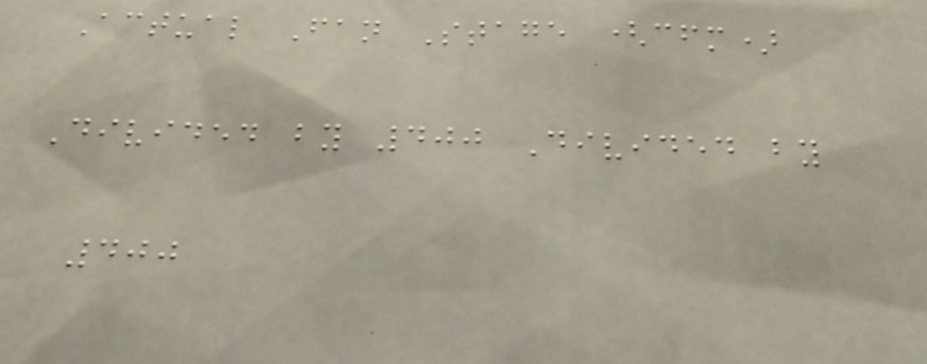Actual Fan Stage (cfm)
Divided by 400 Divided by
400
